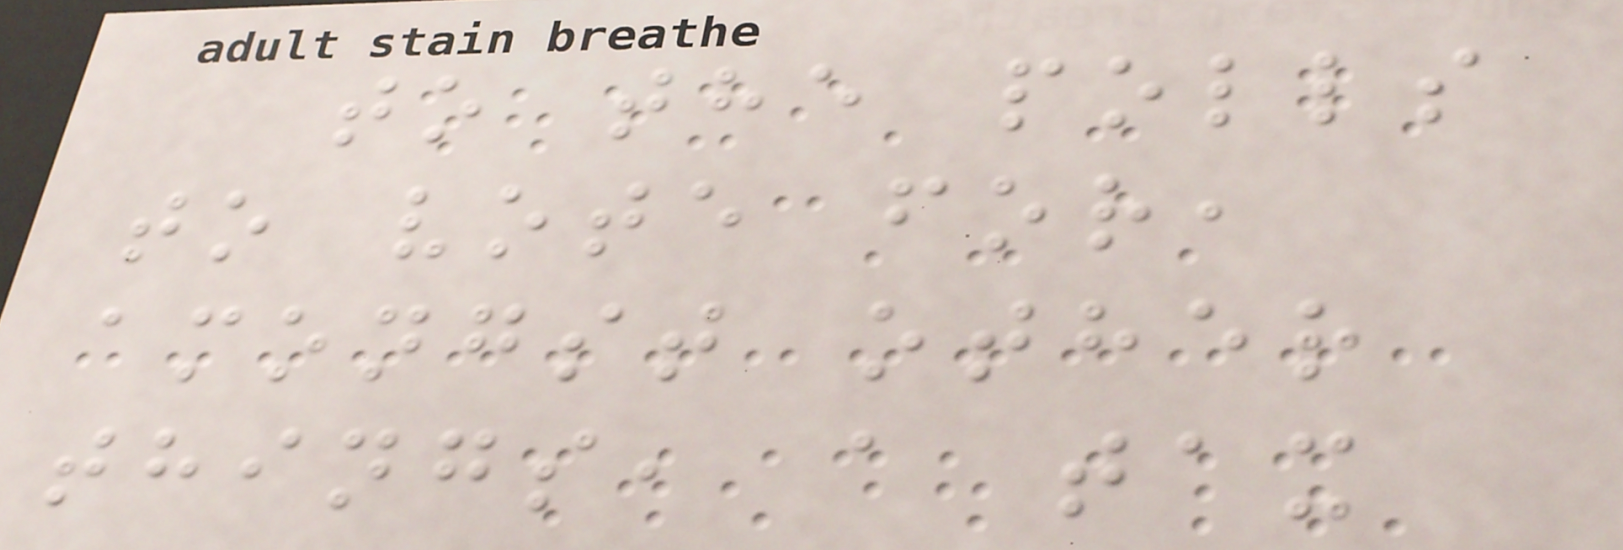to the polls
to vote for,
amongst other
things, a tax
